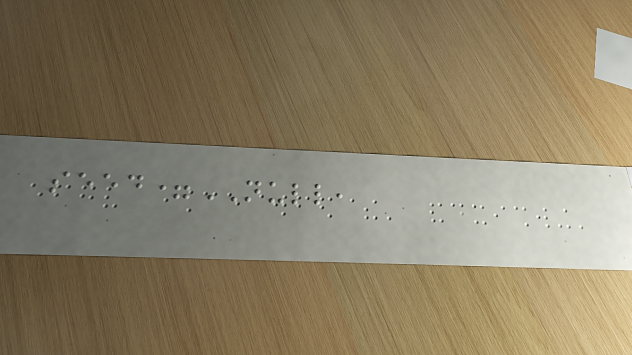seed=NULL,
